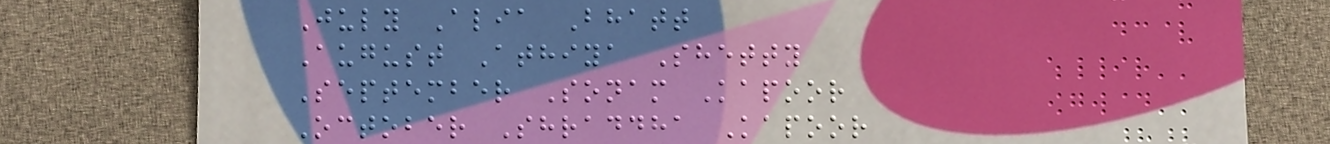July Alia Bhatt
August Athiya Shetty
September Sonam Kapoor
October Shraddha Kapoor
